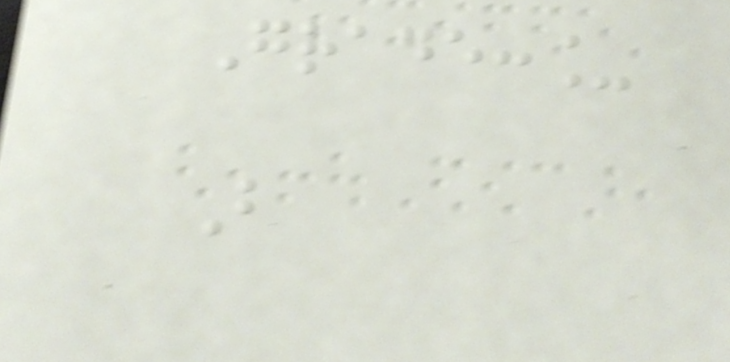Grade:_
B
